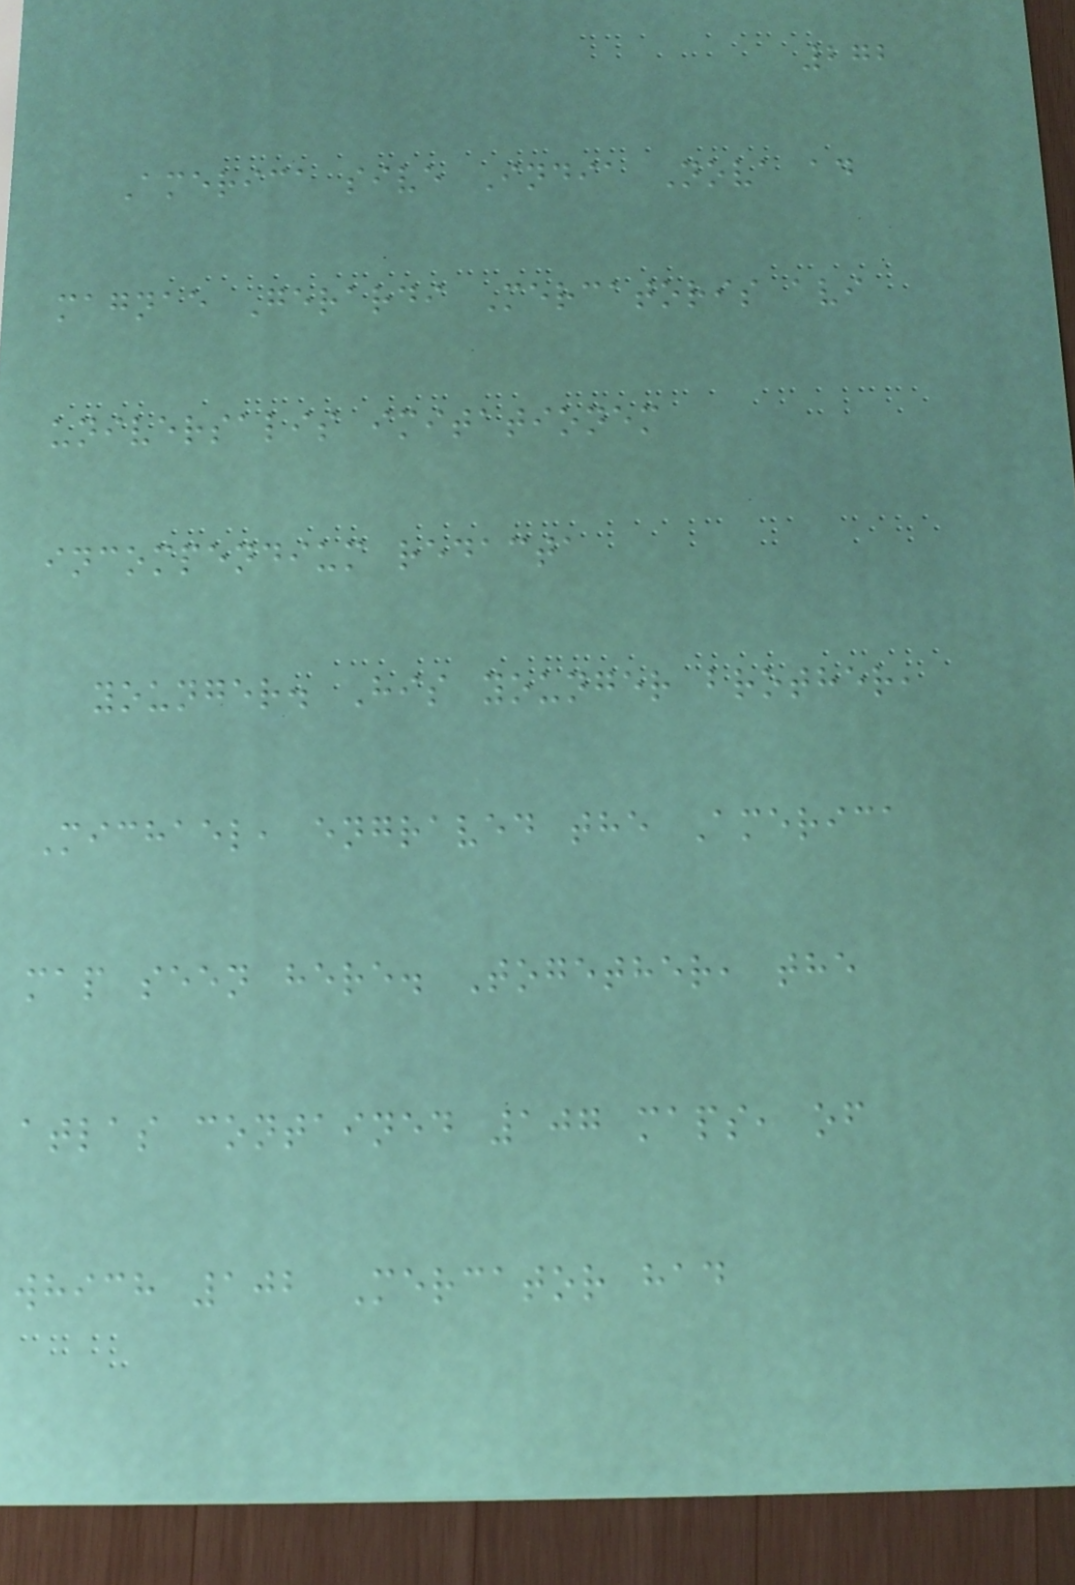272
America sive India Nova ad
magnae Gerardi Mercatoris avi
universalis imitationem
incompendium redacta
younger. His younger brother,
Michael, engraved the America
map seen here. Together, the
atlas contained 107 maps, of
which 102 Mercator had
